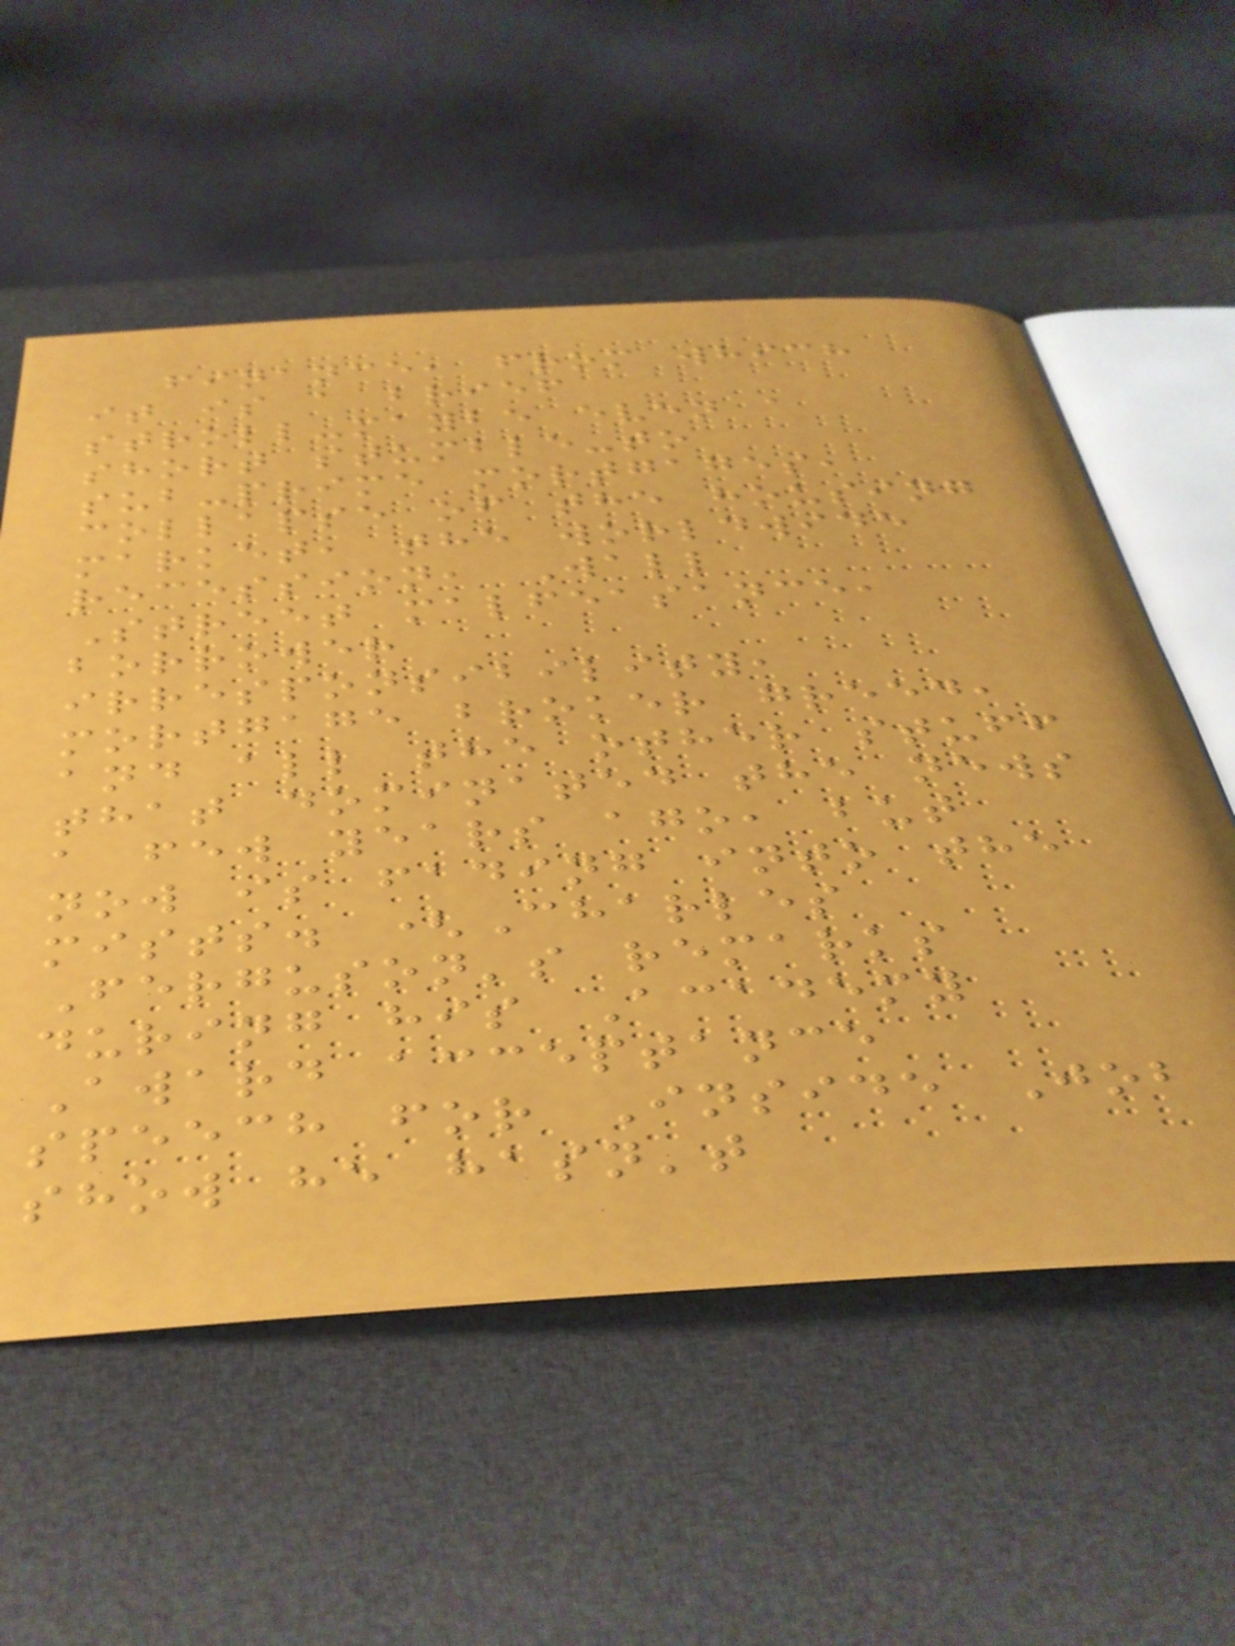finance, from which
it is a brief
stroll-maybe even a
short stumble-to
sub-prime mortgages,
collapse of the housing
market, the worldwide
recession, Wall
Street malfeasance,
borrower
irresponsibility,
mortgage broker greed,
and all the other stuff
that dominated the news
a few years ago, but
now is fading into the
mists. (Charles
Ferguson's remarks
during his Academy
Award acceptance
speech for Inside Job
show he hasn't
